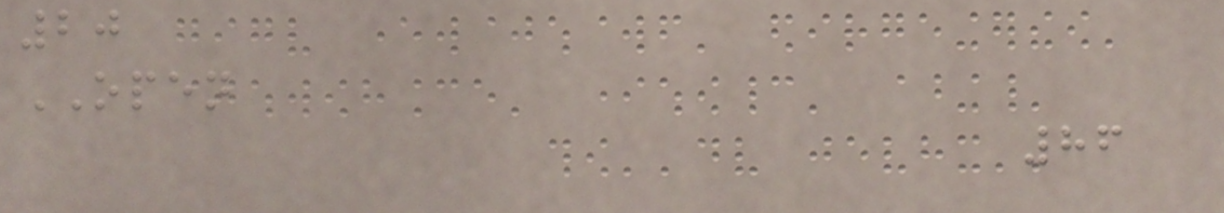20
OPEN
86
